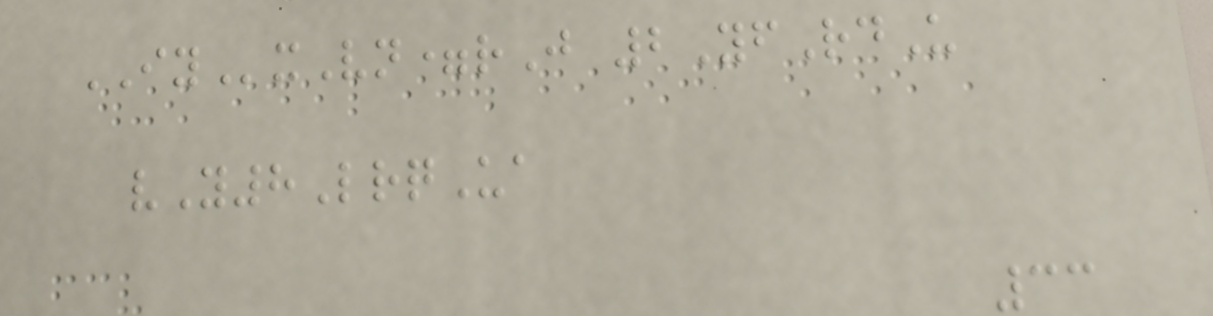IYxVn=rJ 2YfRdU
vY8LrqUa
33
